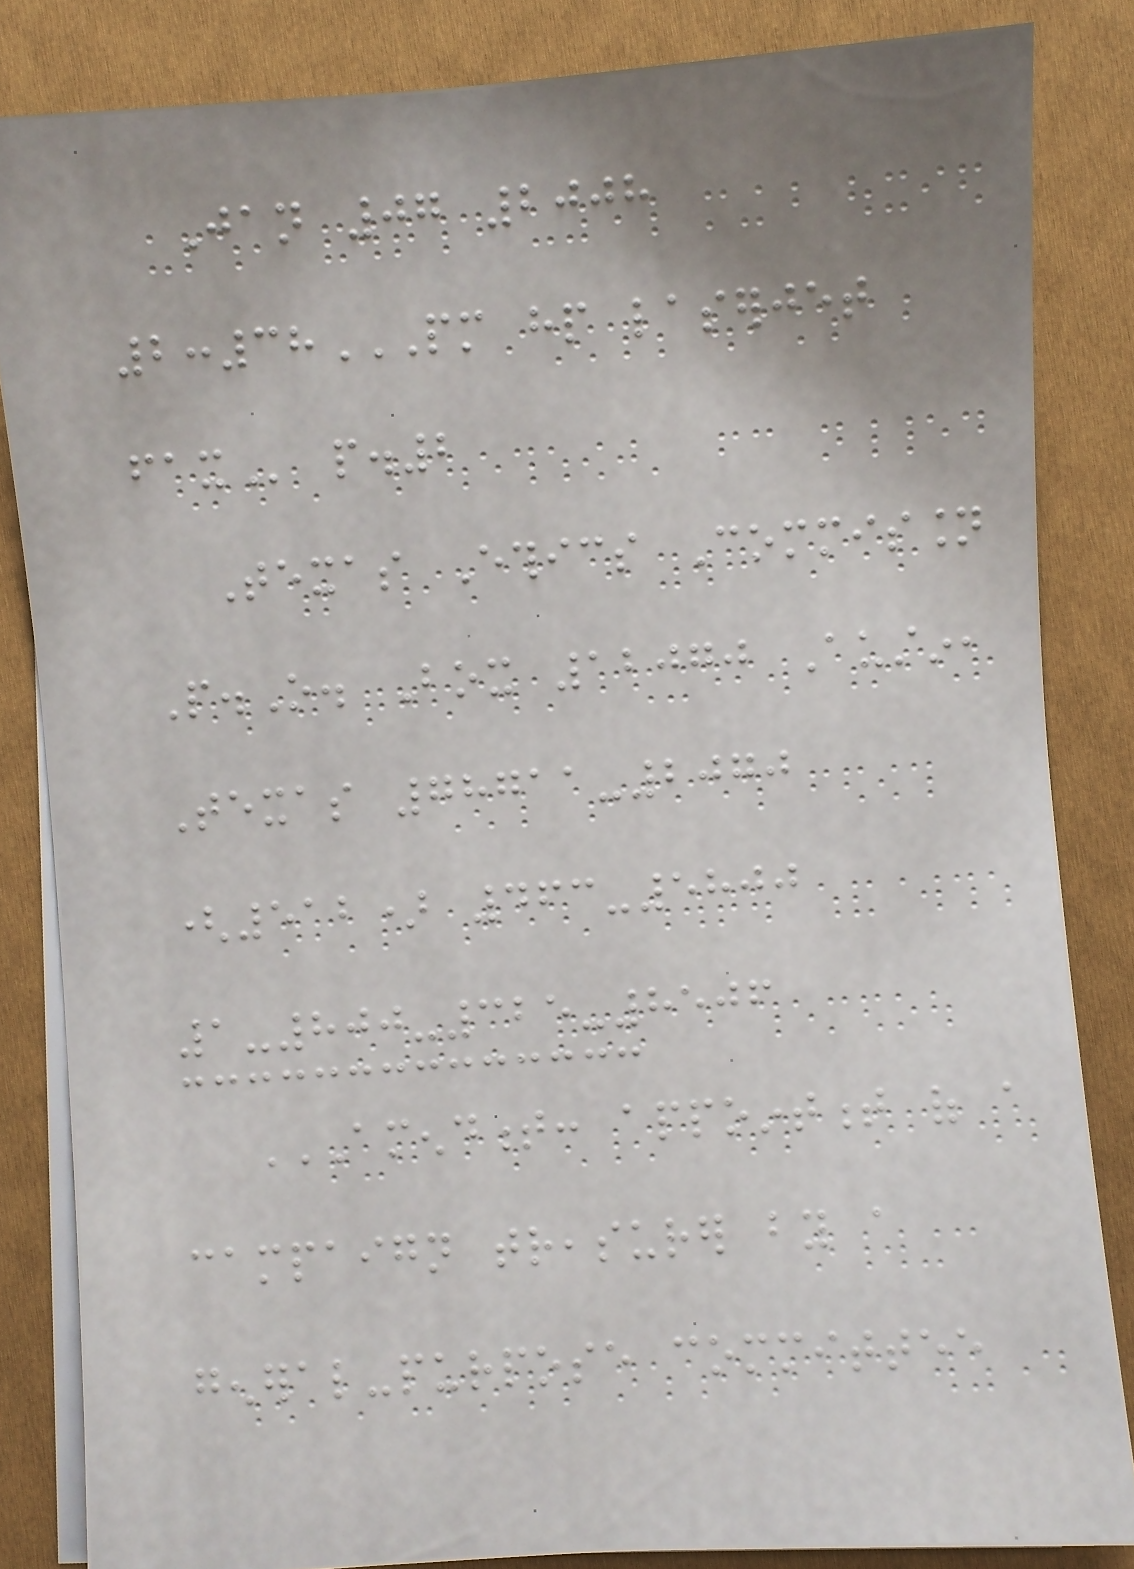Jan 07 2008
2:38PM HP LASERJET
FAX p.2
Texas Ethics Commission
P.O. Box 12070 Austin,
Texas 78711-2070
(512) 463-5800
1-800-325-8506
AMENDMENT: APPOINTMENT OF A
CAMPAIGN TREASURER BY A
GENERAL-PURPOSE COMMITTEE
